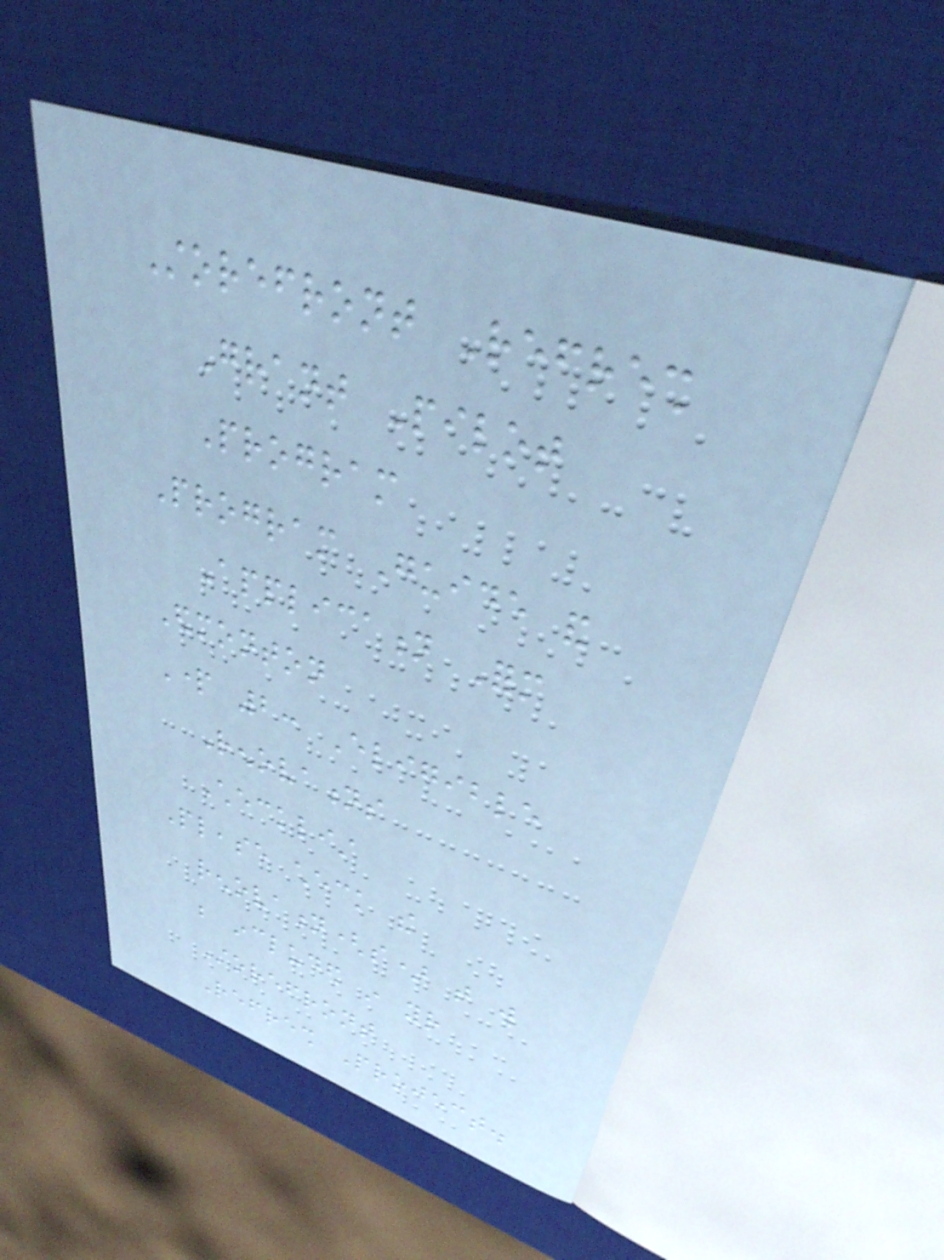Storefront Refresh
Grant Pilot
Program
Program Guide and
Application Form
Edmonton
Part 2: Eligible
Renovations
Checklist
Please check the
renovation(s) that will
be included in your
Storefront
Refresh Project.
